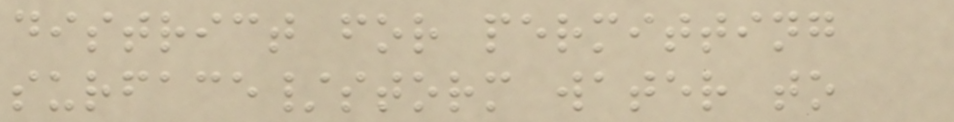district for permitting
surface/storm water to
